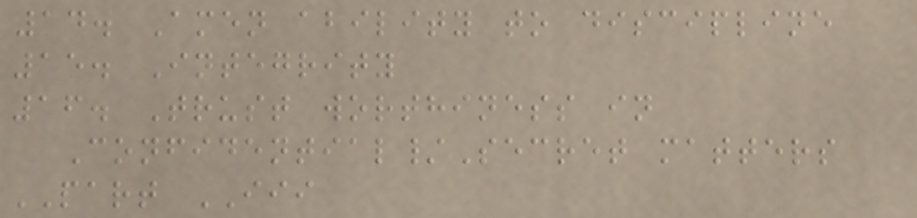14. Amen ability to discipline
15. Integrity
16. Trust worthiness in
Confidential/Secret matters
PART III
